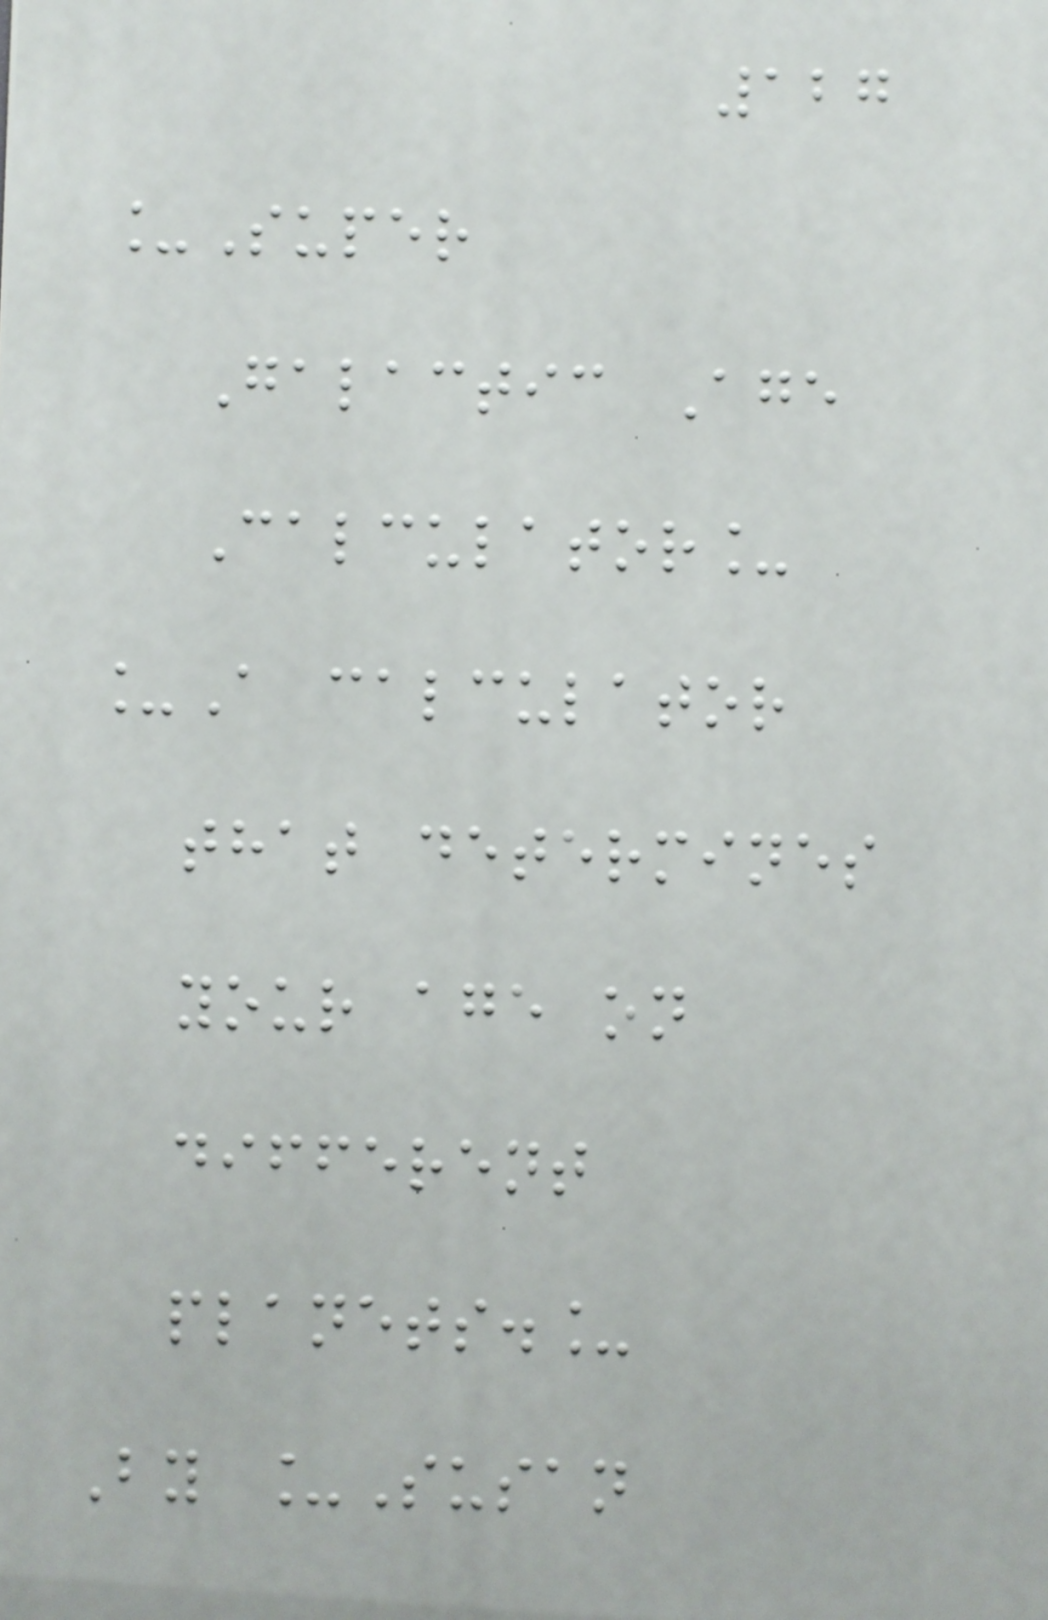127
_Super
Galactic Age
Calculator_
_A calculator
that determines
your age on
different
planets._
By _Susan
